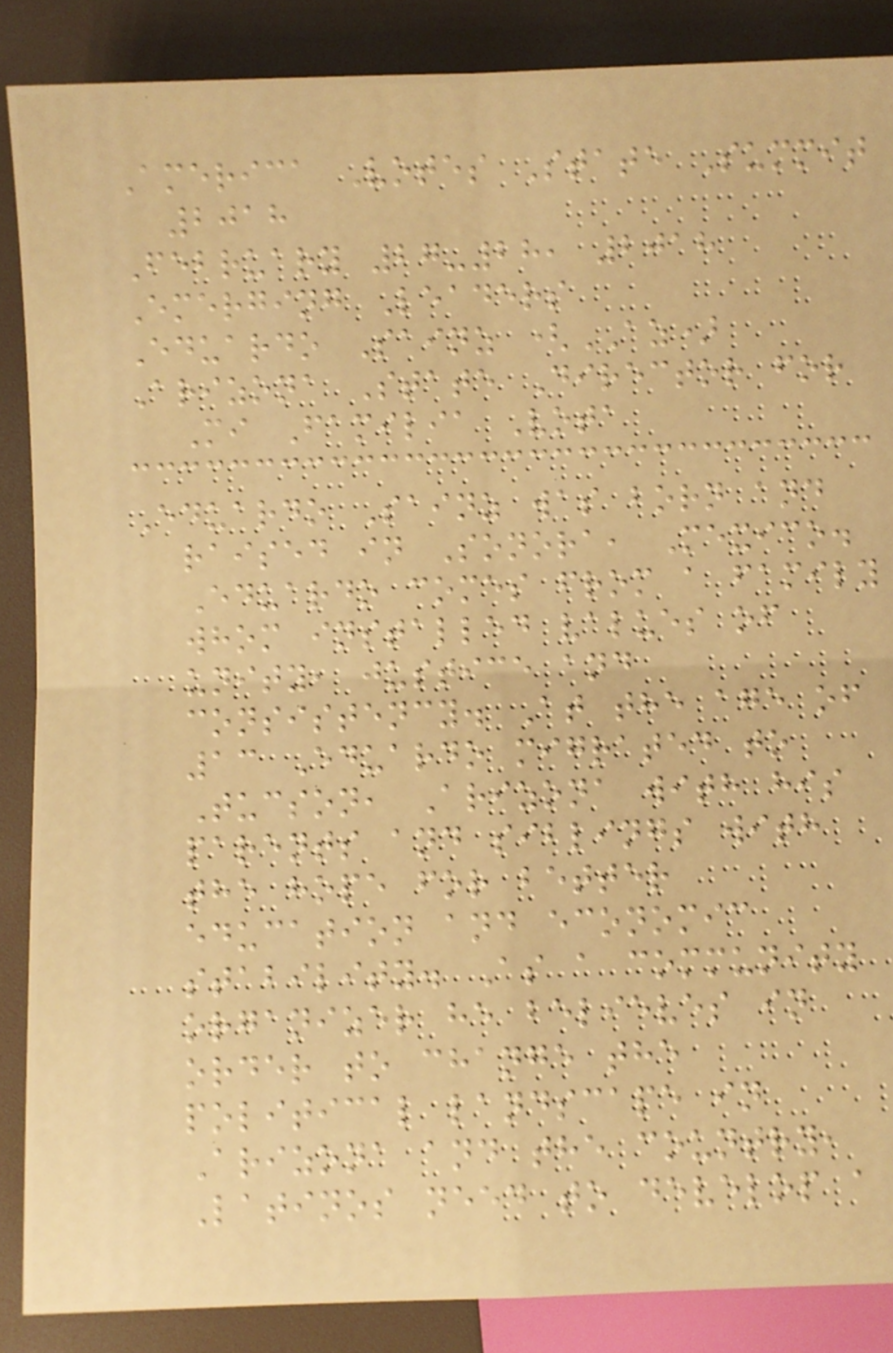America Votes State Summit
2018
February 27-28, 2018
Emerging Leaders
Eduardo Sainz (AZ)
Arizona State Director for
Mi Familia Vota
Eduardo Sainz was born and
raised in Sonora, Mexico.
Eduardo comes from a family
whom installed values of
unity, justice and
consistency. At the age of
13 Eduardo migrated to
Tucson, Arizona with his
parents and siblings with
the hope for better
education and economic
stability. As a community
organizer he believes in
order to change the
political landscape in
Arizona and the country,
Latinos need to develop a
